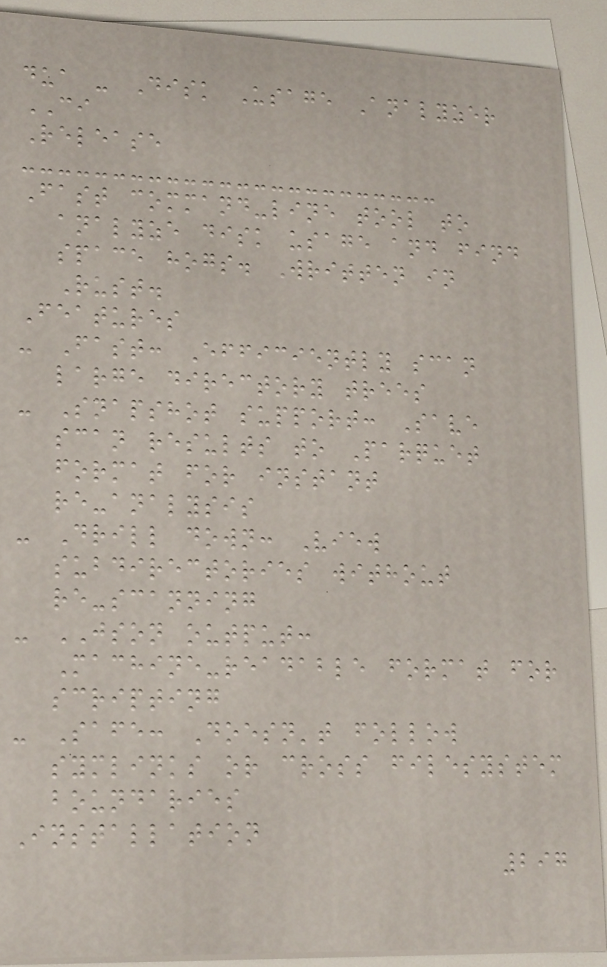dua - Disk Usage Analyzer
CI
Release
Fast command-line tool to
analyze disk usage and find
space hogs. Written in
Rust.
Features
- Fast: Efficiently scan
large directory trees
- Snapshot support: Save
scan results to Parquet
format for instant
re-analysis
- Drill down: View
subdirectories without
re-scanning
- JSON output:
Machine-readable format for
scripting
- Safe: Doesn't follow
symlinks or cross filesystem
boundaries
Installation
297
